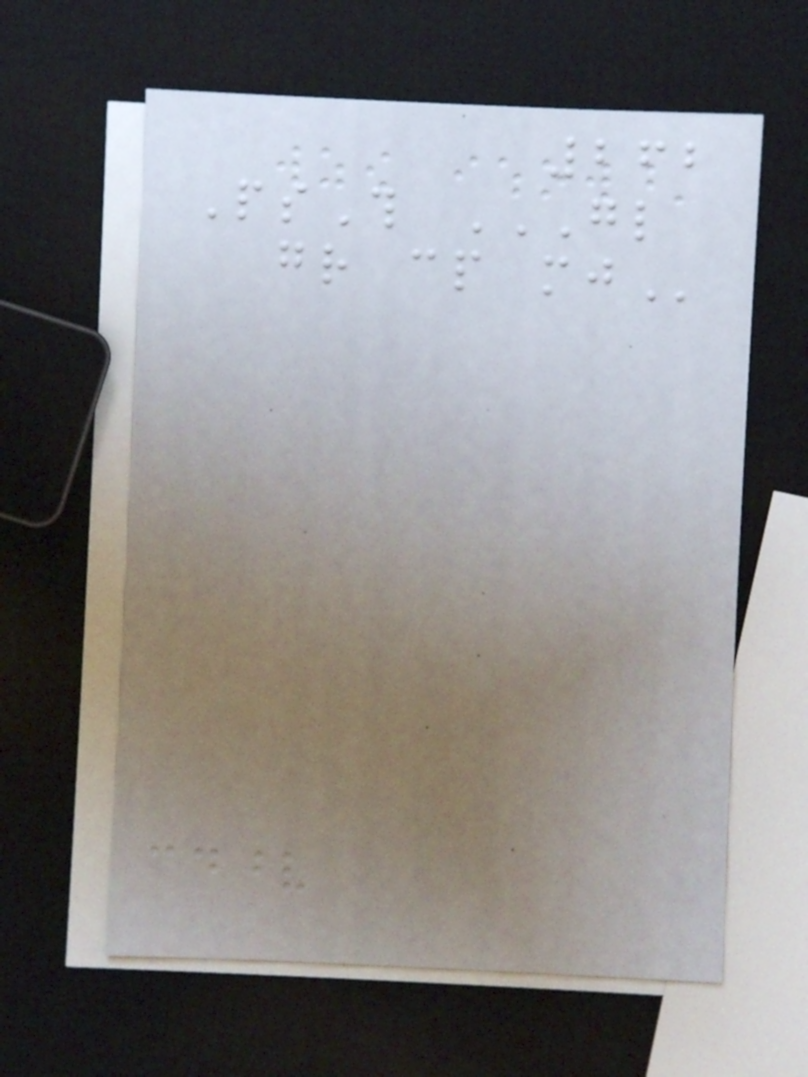262
PsTh GL
GR CP MJ
